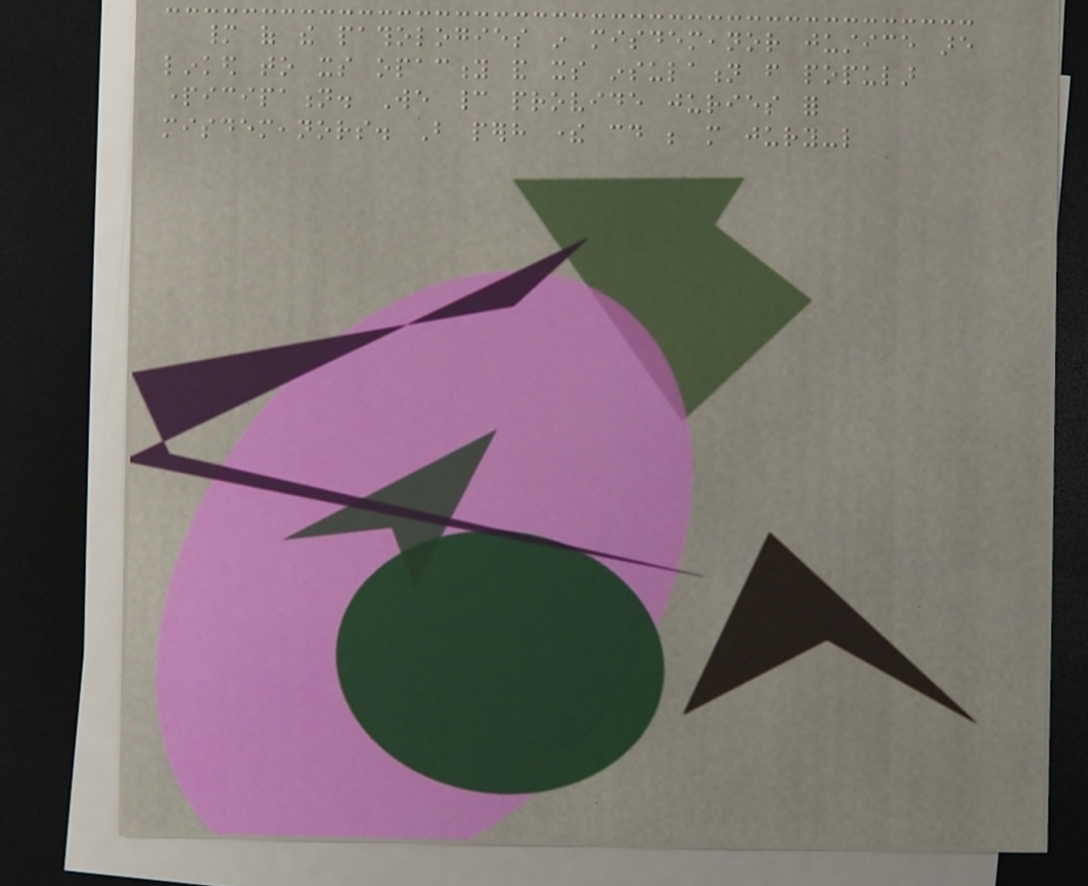many of the pathologies in misdemeanor justice are
linked to its opacity and its insulation from popular
participation. We cannot provide juries for
misdemeanors. But perhaps there could be more jury-like
